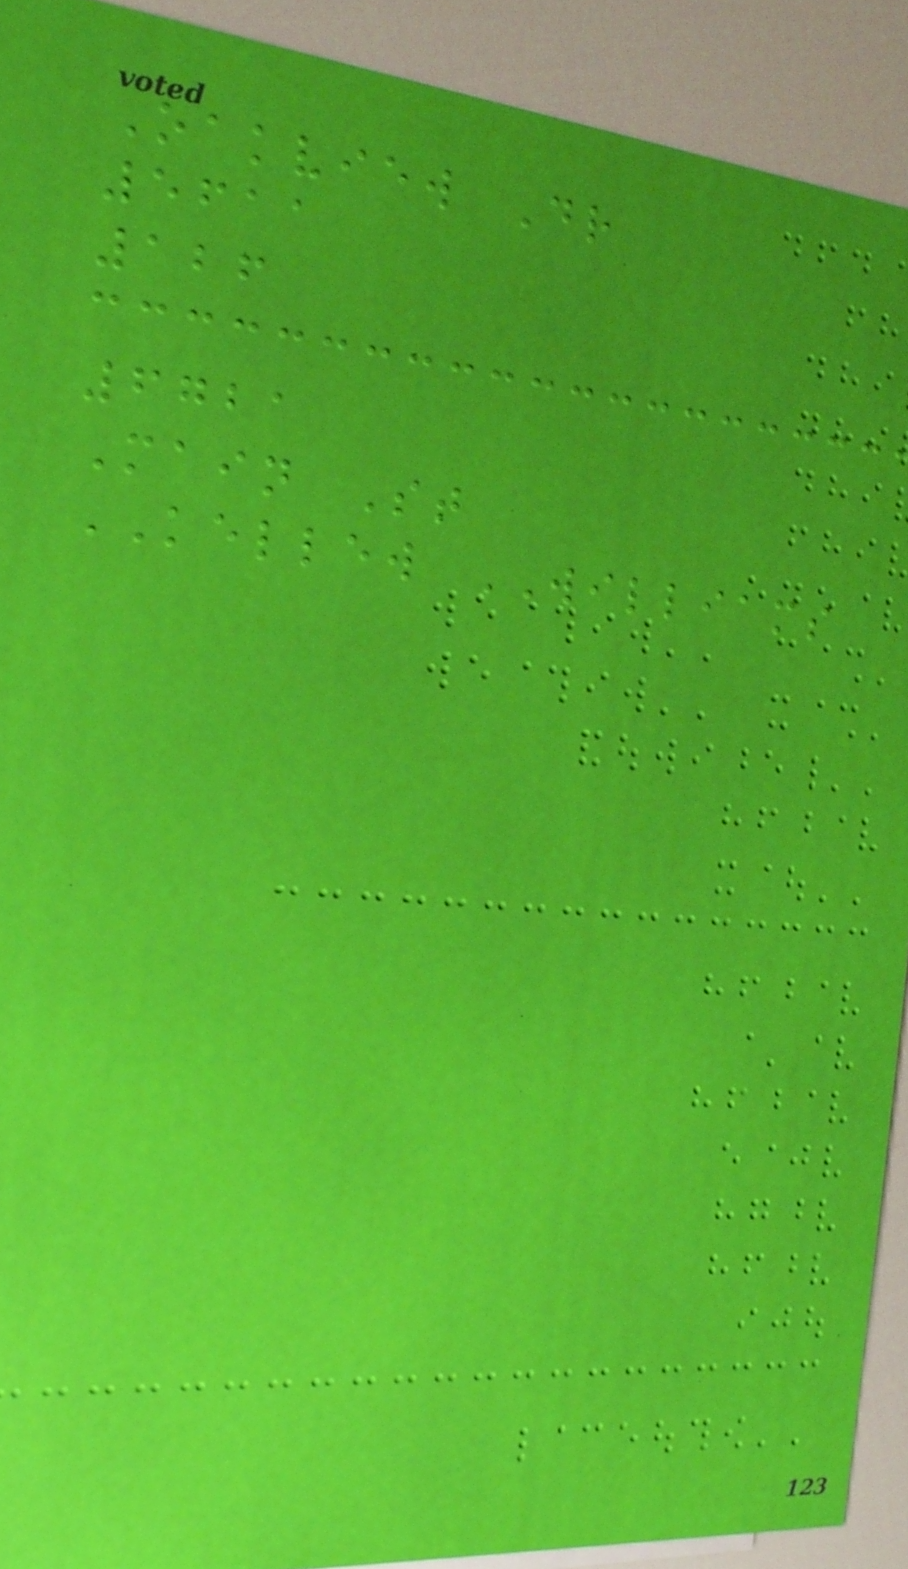Oakview Dr
5611
126
6721
Main St
KELLEW WILLIAMS
